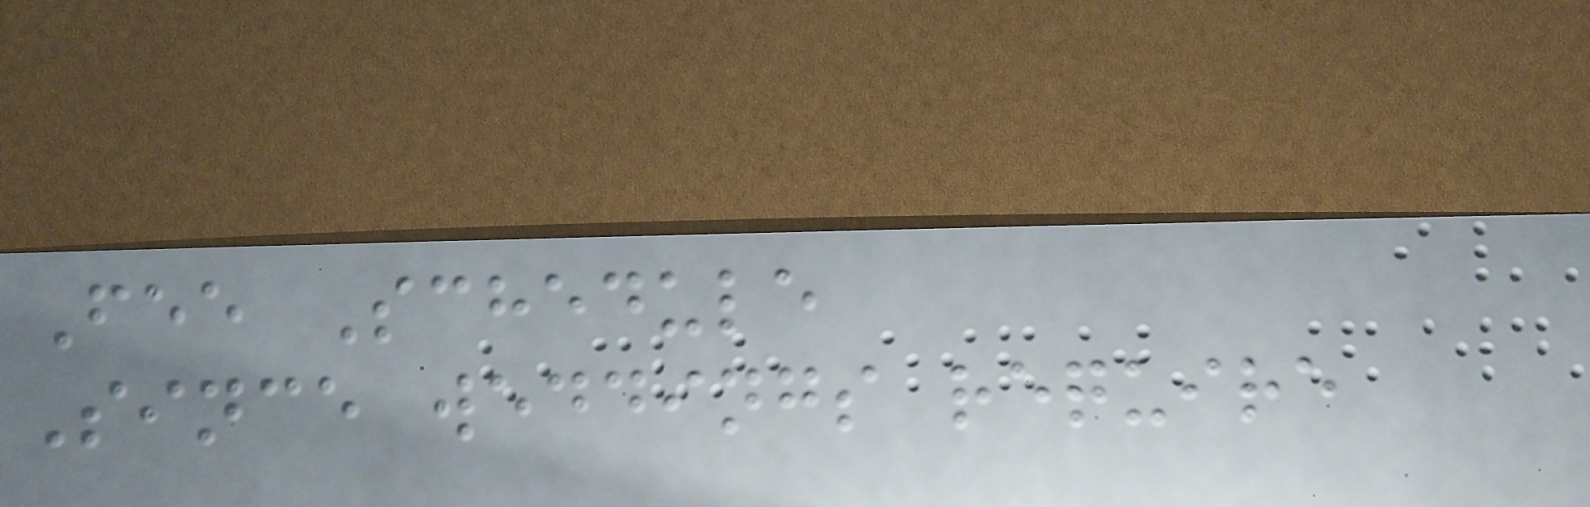Fee Schedule
Since weddings require
